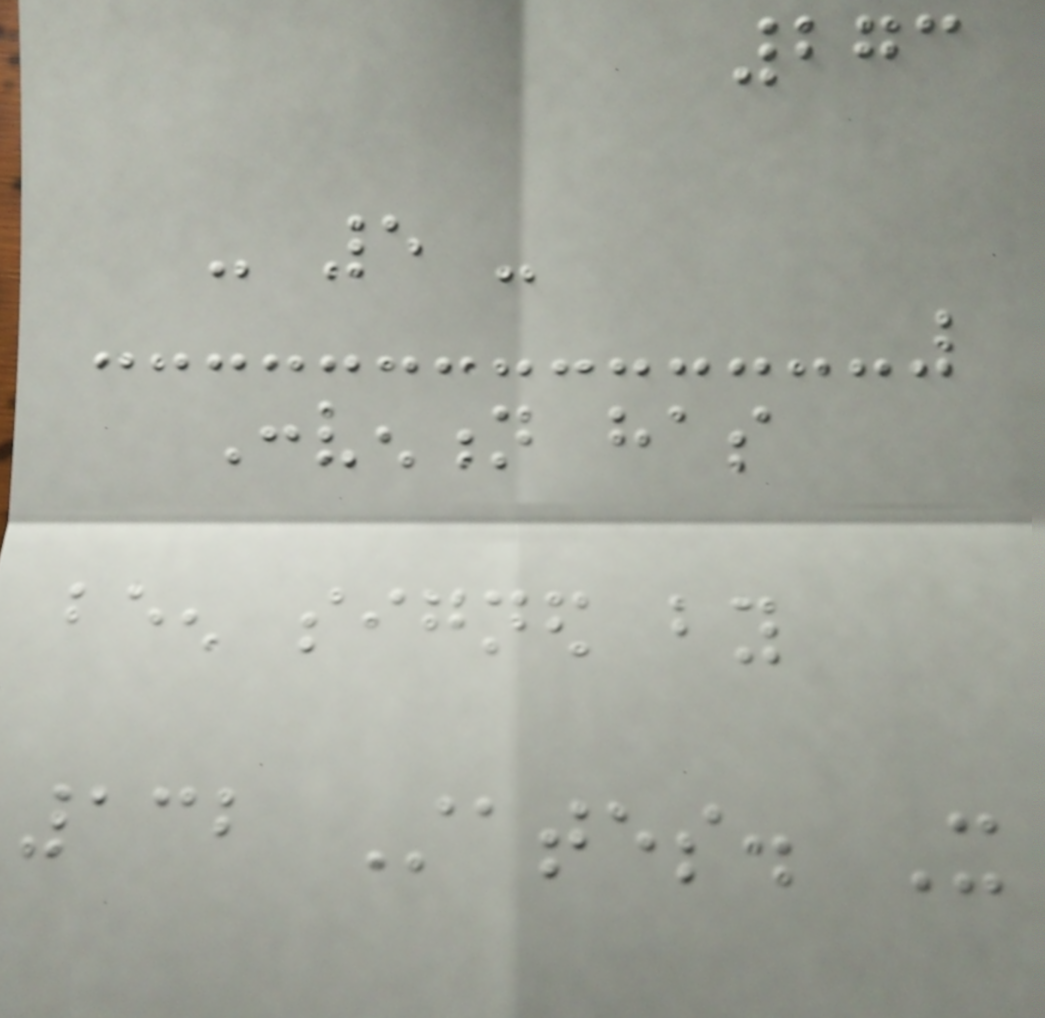273
- 5 -
Convention has
been signed by
132 States. It
